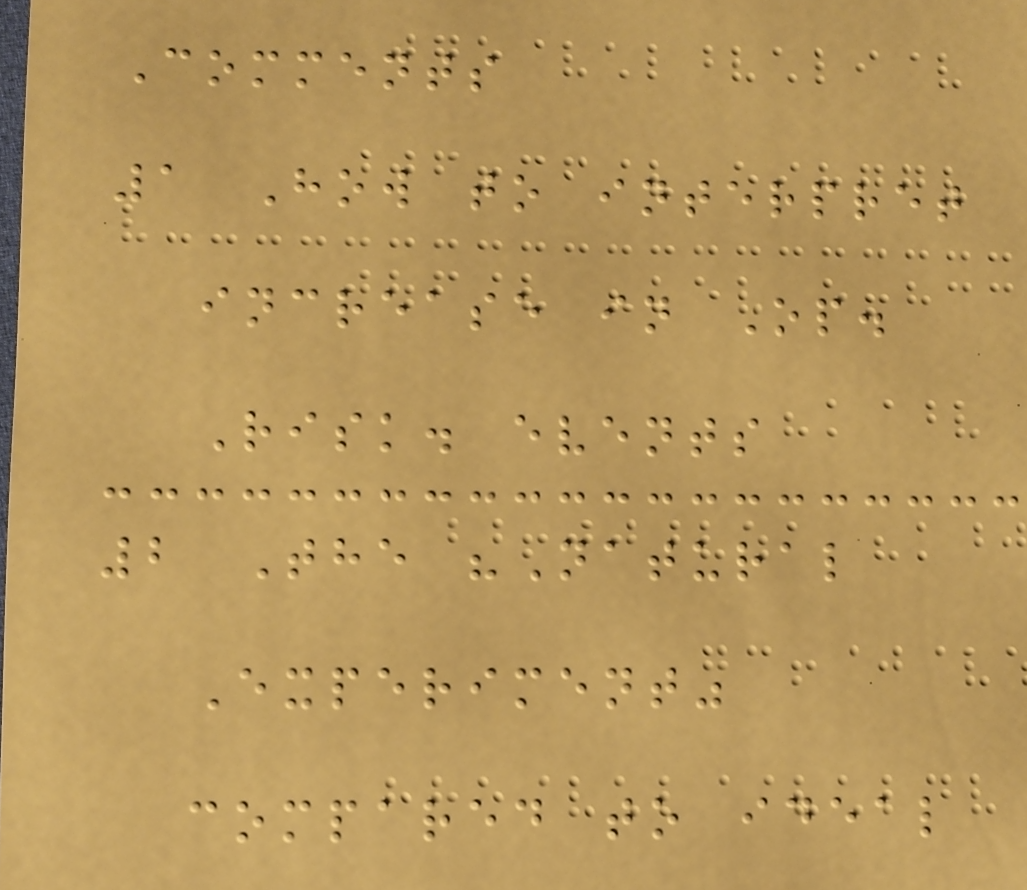Comments
1 How to interpret
increase in Op.
Risk. events
2 The "Natural
Experiment"
compared to ideal
